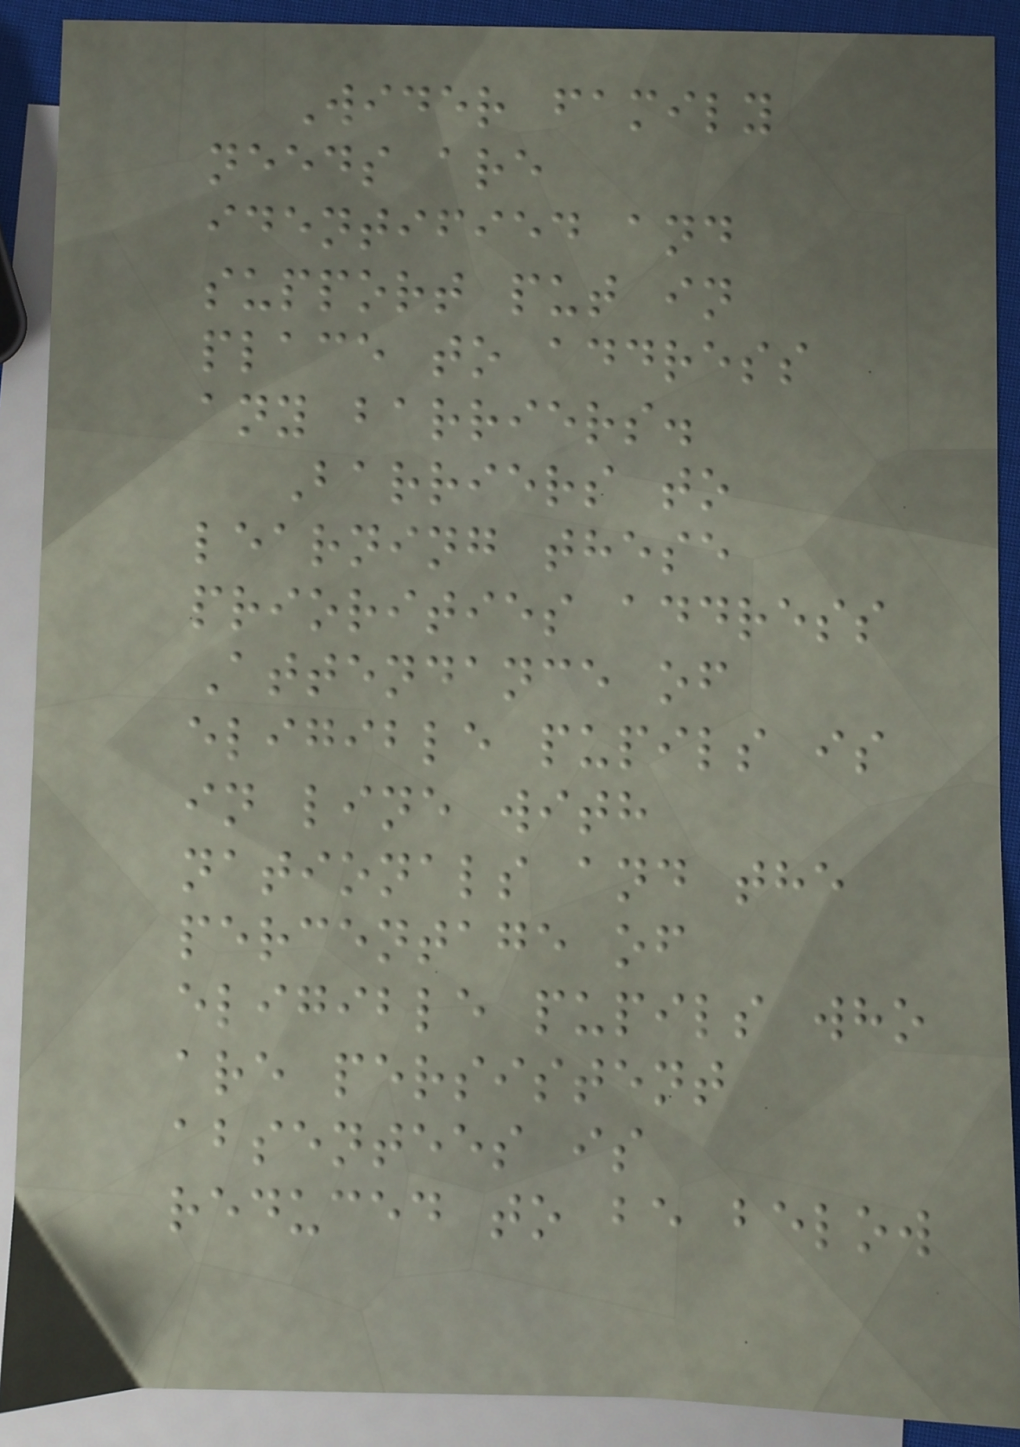Wider family
needs are
identified and
support put in
place to address
any barriers.
Barriers to
learning these
priorities address
Attendance of
eligible pupils is
in line with
nationals and the
percentage of
eligible pupils who
are persistent
absentees is
reduced to be below
